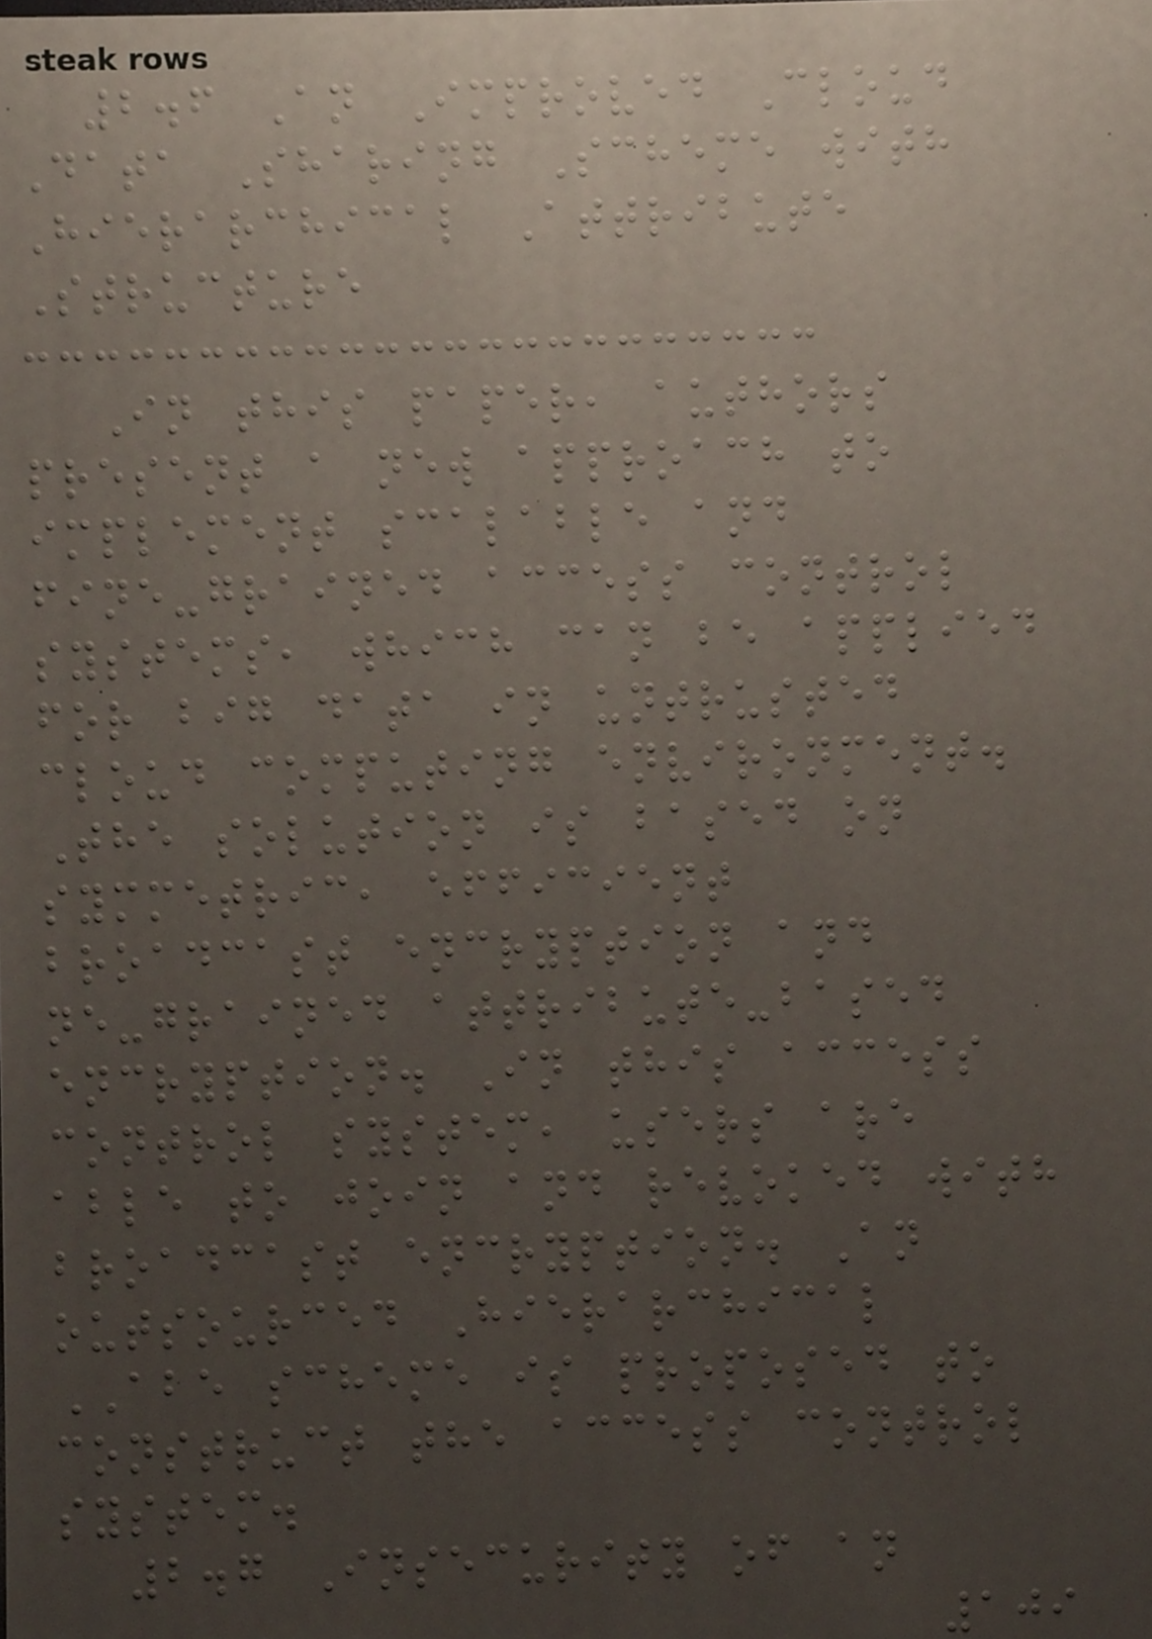2.6 An Improved Cloud
Data Sharing Scheme with
Hierarchical Attribute
Structure
In this paper, authors
present a new approach to
implement scalable and
fine-grained access control
systems, which can be applied
for big data in untrusted
cloud computing environment.
The solution is based on
symmetric, efficient
broadcast encryption and
ne-grained attribute-based
encryption. In this access
control system, users are
able to join and revoked with
broadcast encryption. An
outsourced Hierarchical
ABE scheme is proposed to
construct the access control
system.
2.7 Insecurity of an
109
